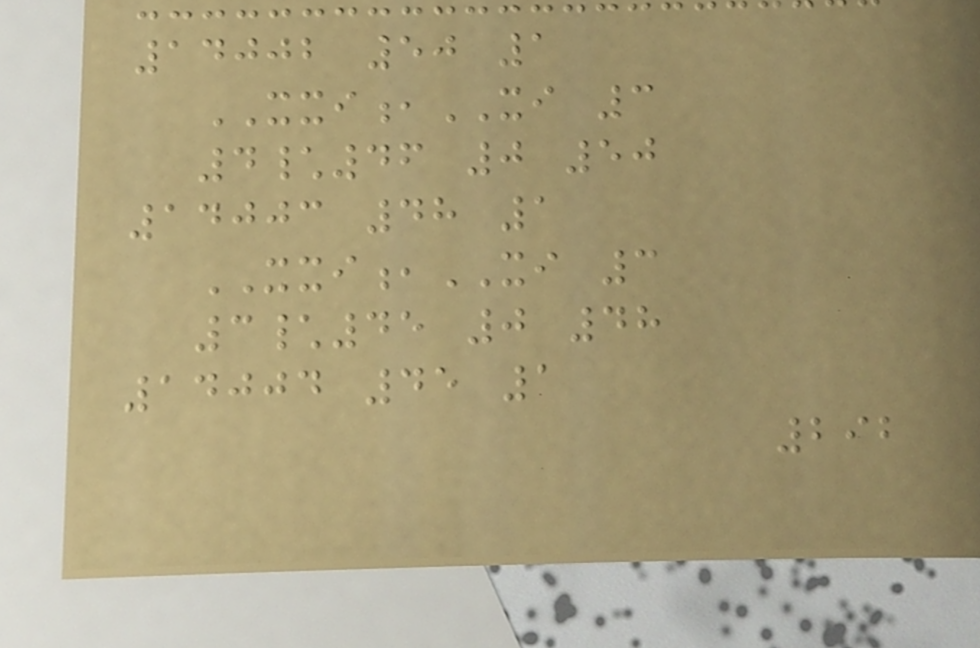14002 50 1
XXI,XI 3
4\46 0 50
14003 48 1
XXI,XI 3
3\45 0 48
14004 45 1
292
